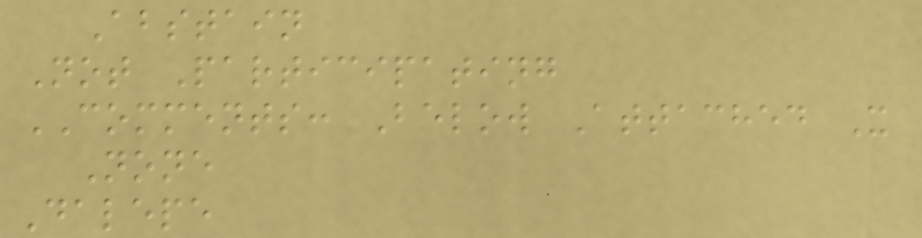Abstain
Not Participating
COMMENTS: Below Attached X
None
Dalepe
